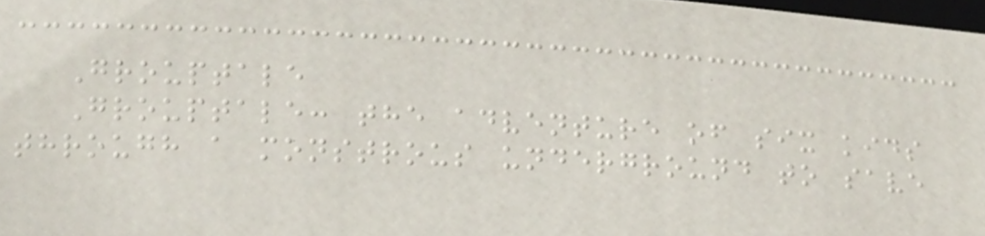Grouptale
Grouptale: the adventure of six kids
through a monstrous underground to save
